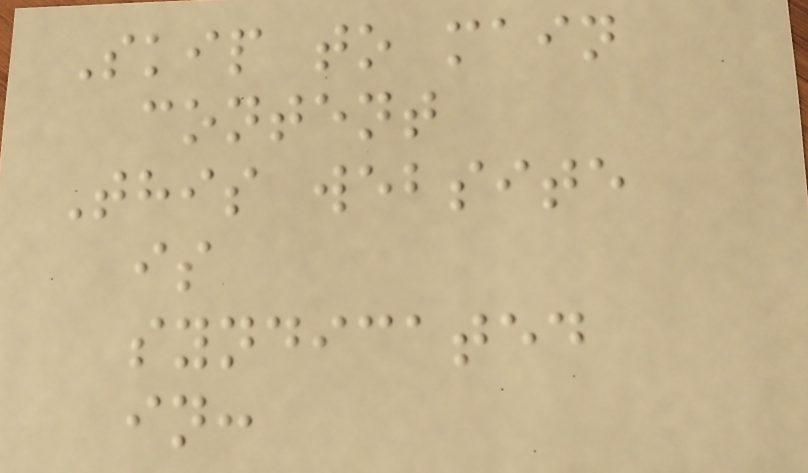Skip to main
content
This website
is
syndicated
in:
